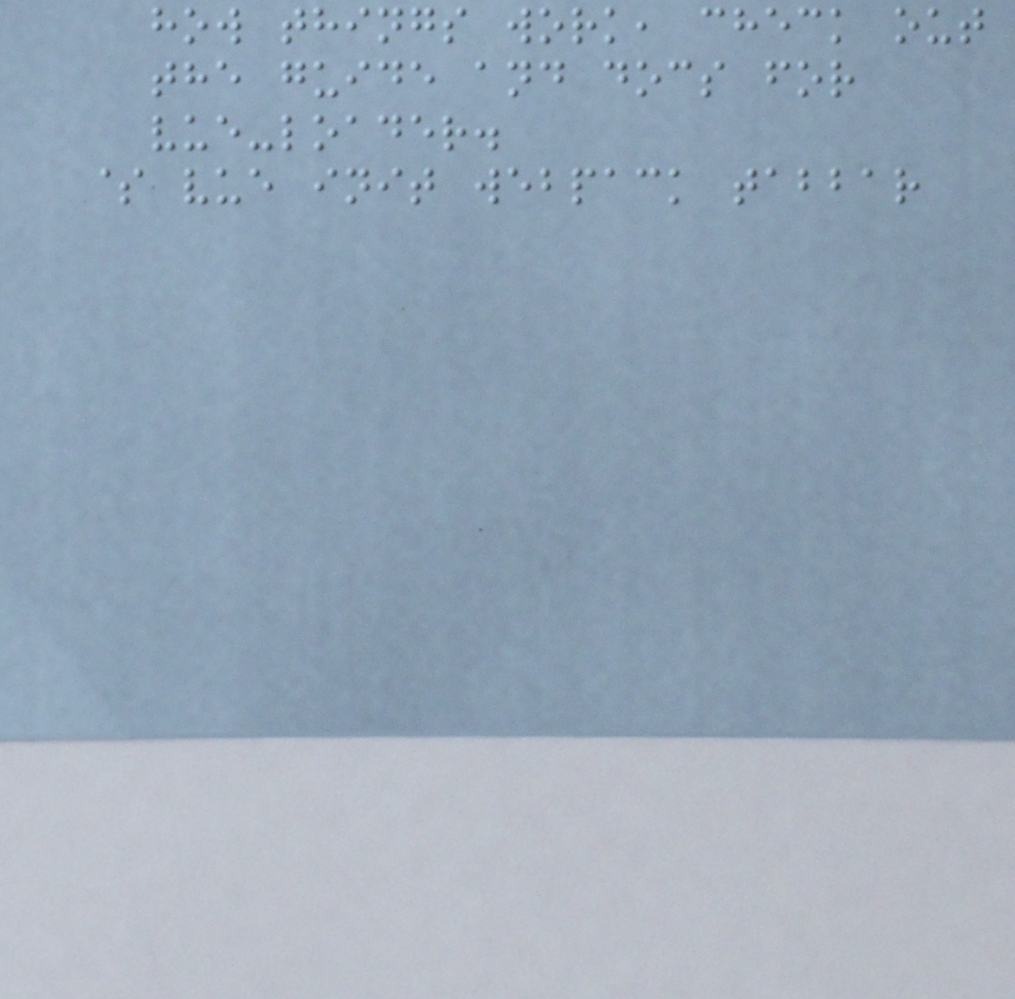how things work, check out
the guide and docs for
vue-loader.
$ vue init webpack tabbar
